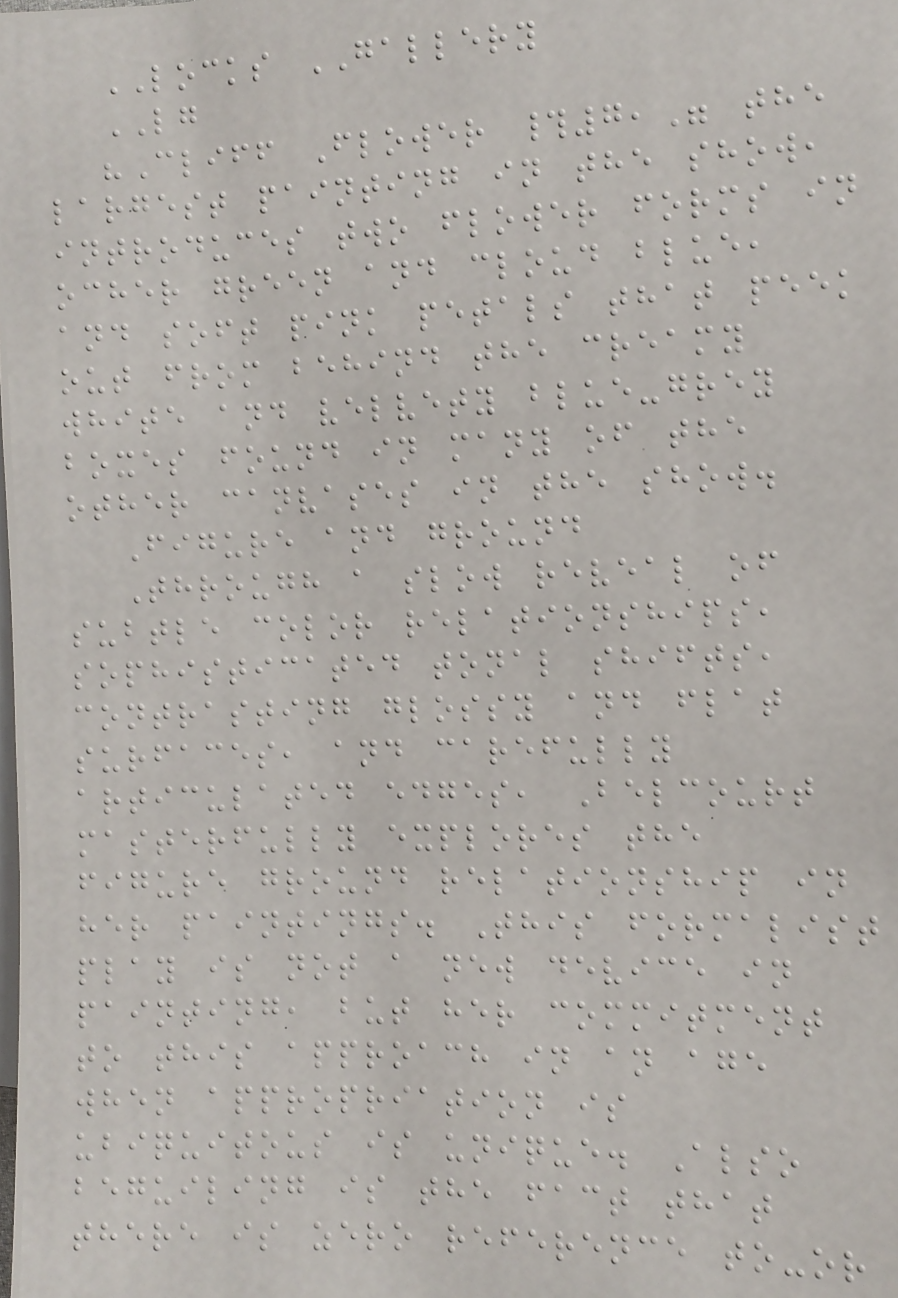LOCKS GALLERY
LG
"Cliff Flower #7," the
largest painting in the show,
introduces two flower forms in
ocher green and cloud blue,
and soft pink petals that peek
out from behind the creamy
white and velvety blue-grey
boxes found in many of the
other canvases in the show.
Figure and ground
Through a slow reveal of
subtle color relationships,
sophisticated tonal shifts,
contrasting glossy and flat
surfaces, and carefully
articulated edges, Belcourt
masterfully explores the
figure ground relationship in
her paintings. This formalist
play is not a new device in
painting, but her commitment
to this approach in an age
when appropriation is
ubiquitous is unique. Also
beguiling is the fact that
there is zero reference to-or
